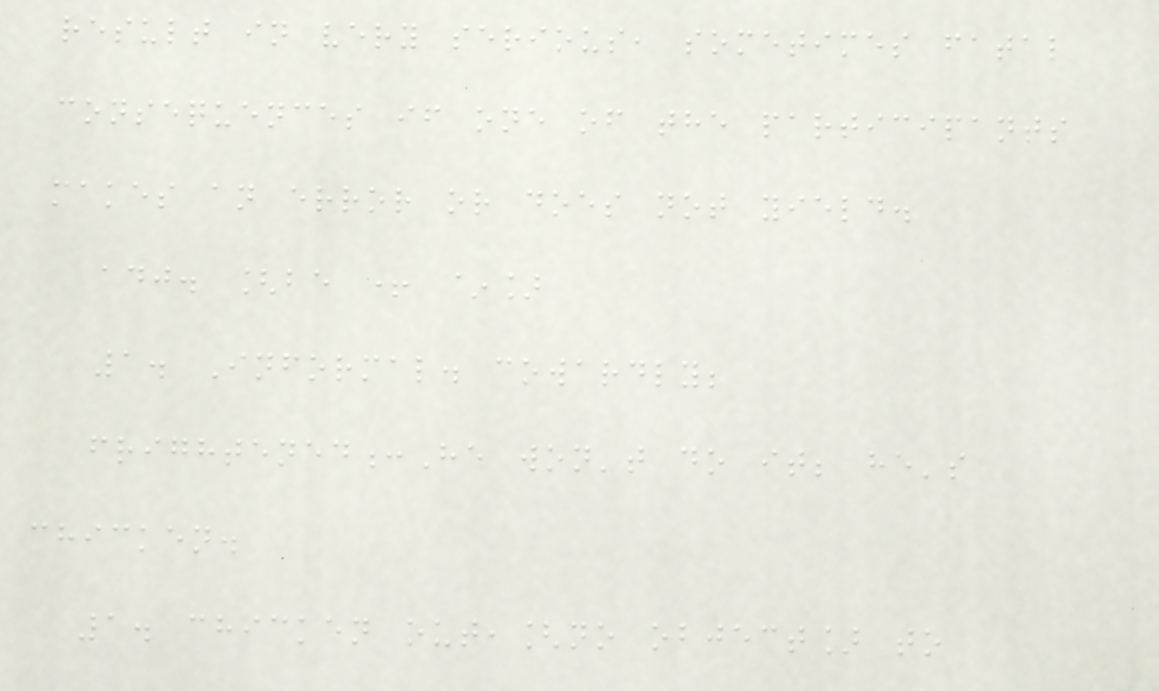result in very serious, sometimes fatal
consequences if one of the participants
makes an error or does not yield.
adj. [be + ~]
1. Informal. cowardly;
frightened:He won't do it; he's
chicken.
1. chicken out,[no object] to
